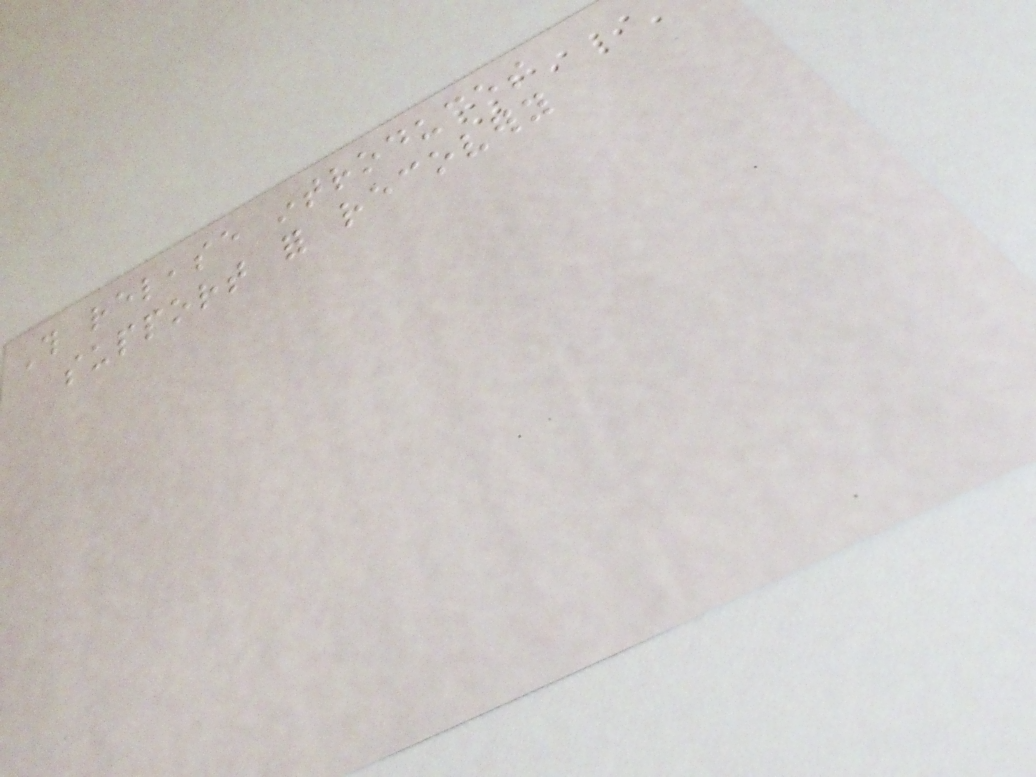This release introduces
support for recovery
